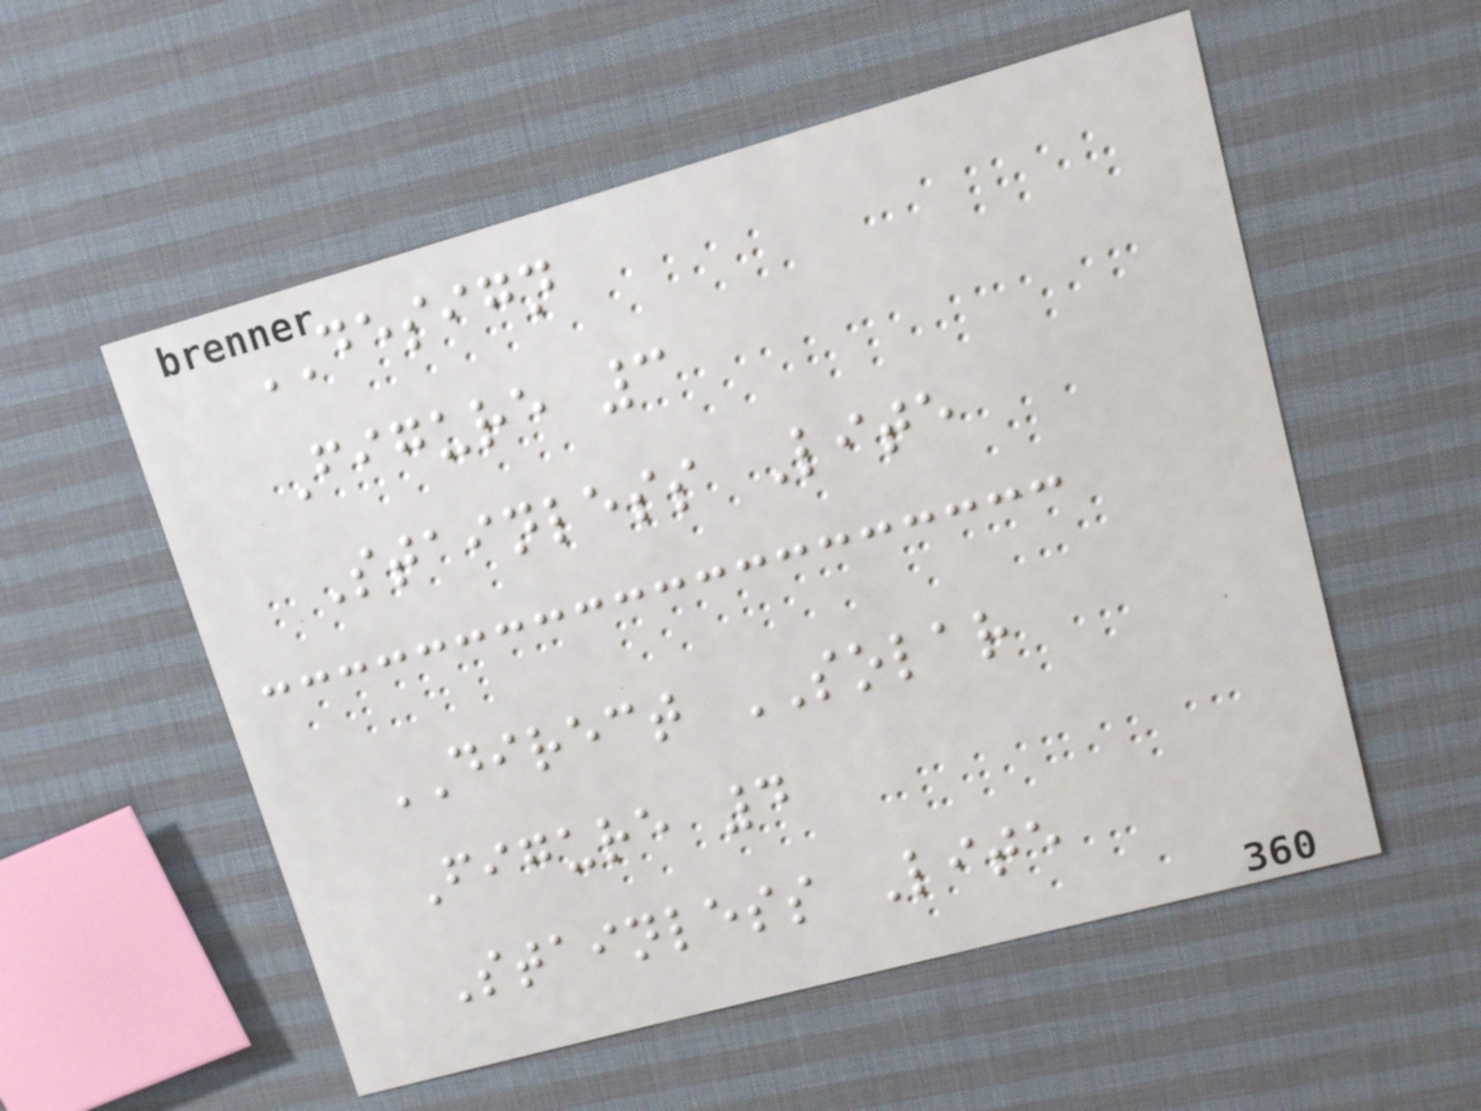DESIGN
Figure 3
Stainless Lite
DIRECT SOLAR
Figure 4
Stainless Lite
